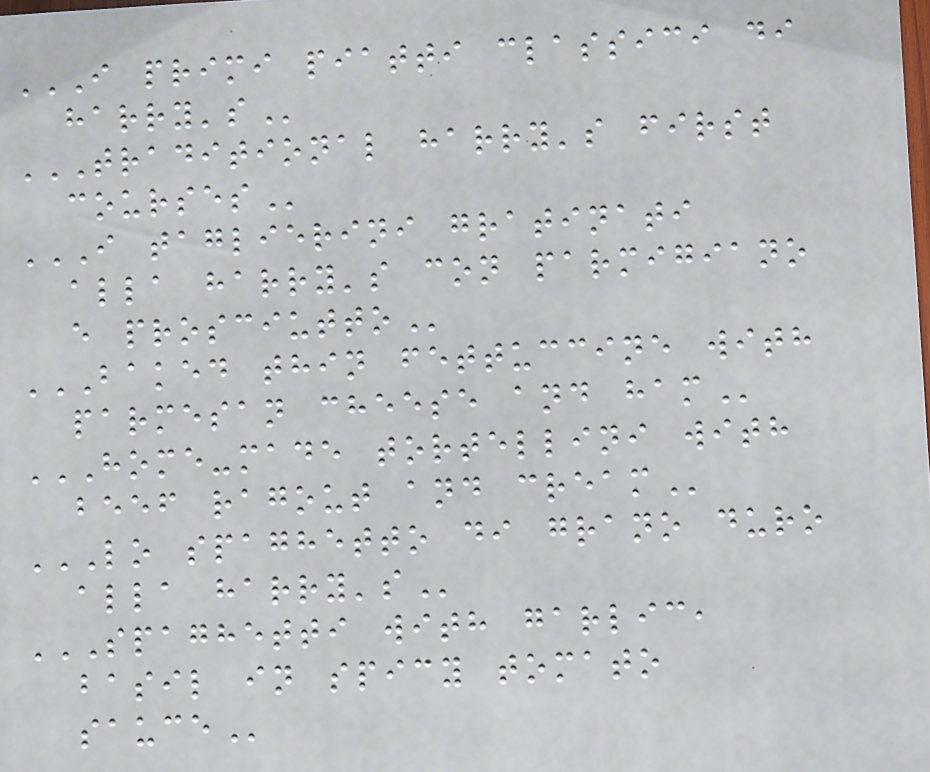I PRIMI PIATTI CLASSICI DI
HARRY'S
TRADITIONAL HARRY'S FIRST
COURSES
I TAGLIERINI GRATINATI
ALLA HARRY'S CON PARMIGIANO
E PROSCIUTTO
BAKED THIN FETTUCCINE WITH
PARMESAN CHEESE AND HAM
HOME-MADE TORTELLINI WITH
BEEF RAGOUT AND CREAM
LO SPAGHETTO DI GRANO DURO
ALLA HARRY'S
SPAGHETTI WITH GARLIC,
BASIL IN SPICY TOMATO
SAUCE
